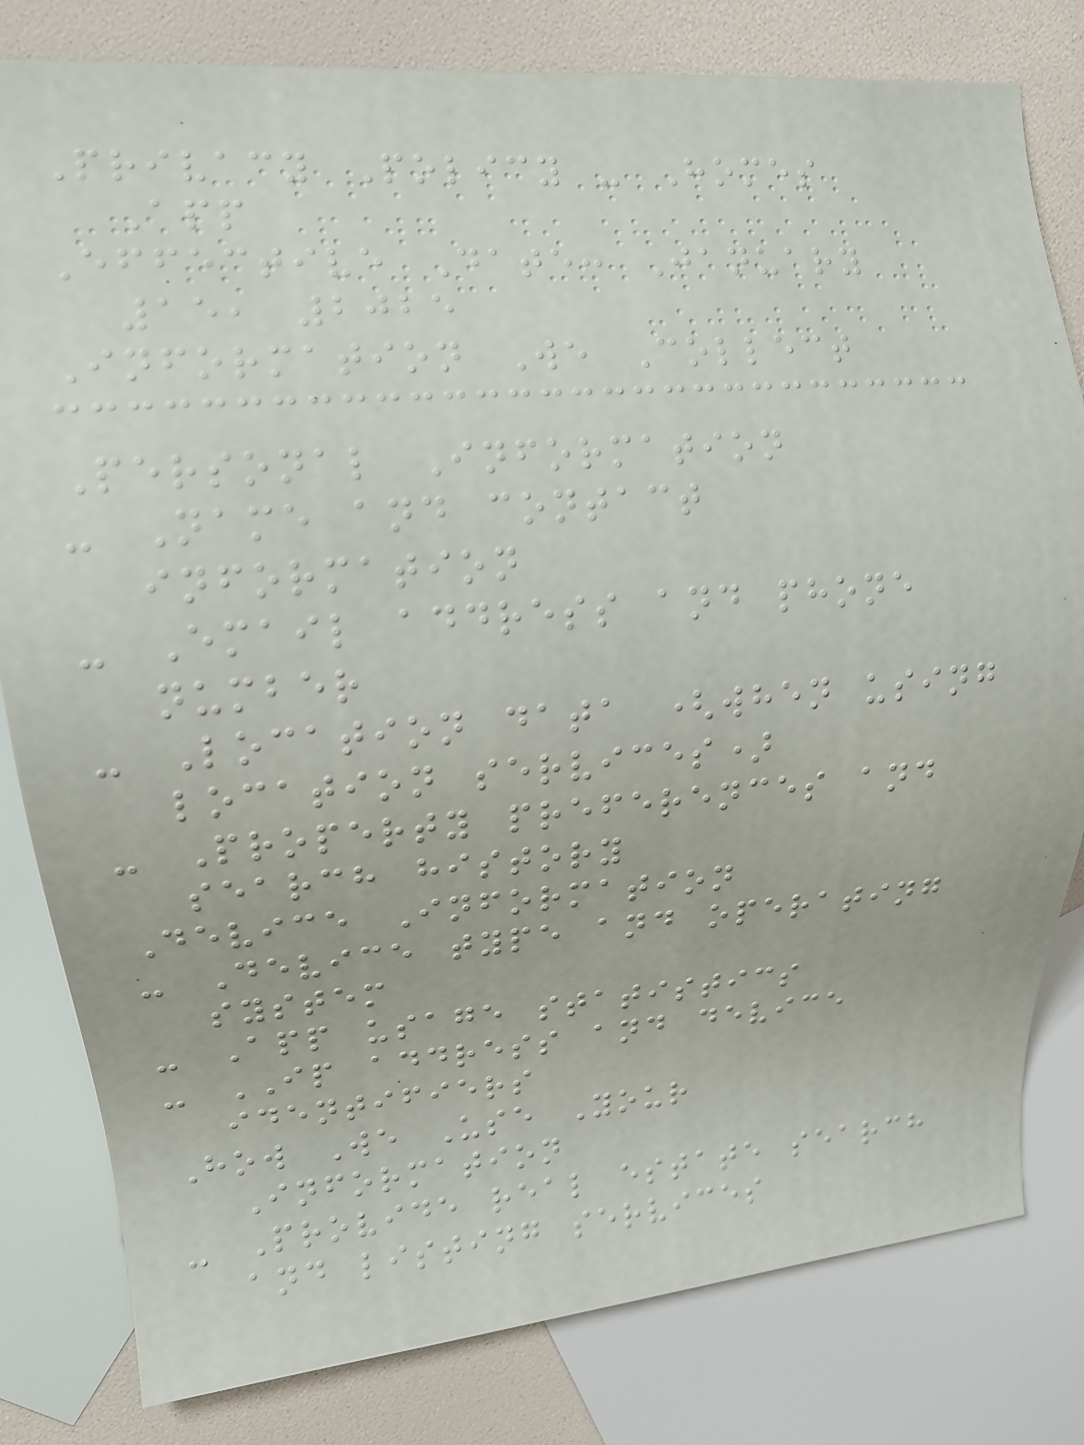Privacy Policy - Homes
App
Effective Date: January
15, 2025
Information We Collect
Personal Information
- Name and contact
information
- Email address and phone
number
- Location data (when using
location services)
- Property preferences and
search history
Device Information
- Device type and operating
system
- App usage statistics
- IP address and device
identifiers
How We Use Your
Information
- Provide real estate search
and listing services
